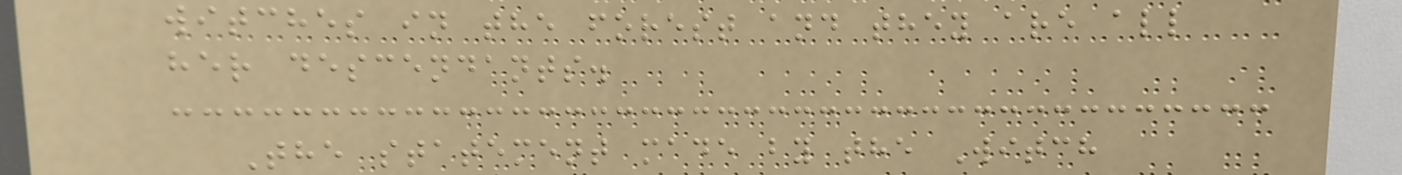witches in the forest and they are all
her descendants.
The statement made by the Witch
